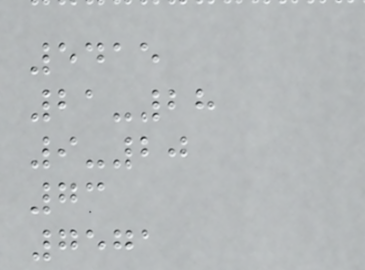5415
21-28
9-20
73
7571
